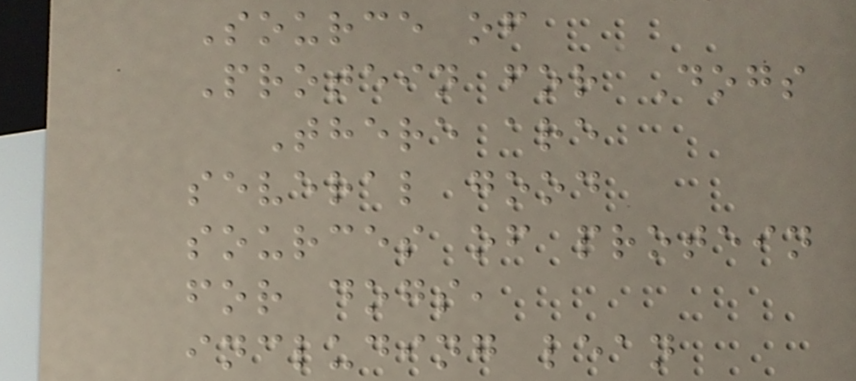Source of
Protein for Dogs
There are
several good
sources of protein
for dogs,
including lean
